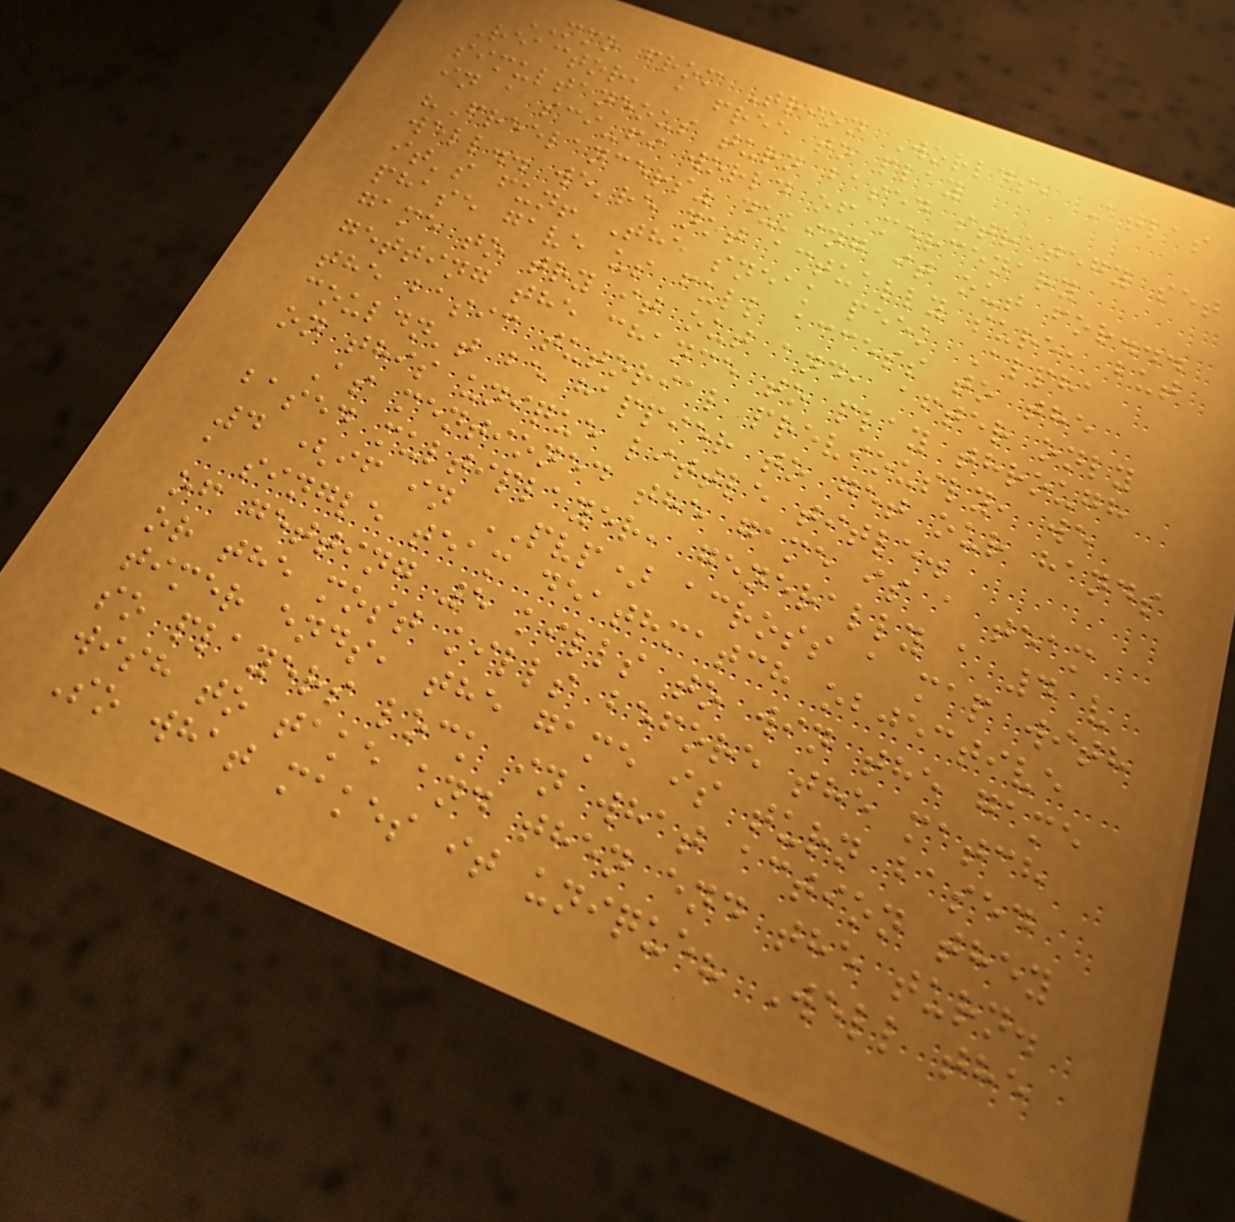MMO from Trion Worlds, Atlas
Reactor, a free to play
simultaneous turn based strategy set
in a sci-fi world of mercenary
"Freelancers" duking it out for...
well.. we're not actually sure, but
it's fun! The sneak peek Alpha
phase gave us full access to the
game to try it out and, after only
getting the chance to play through
the basic tutorial previously, we
couldn't be happier to get our hands
on this unique little title.
As mentioned the game is a team
based multiplayer, generally a 4 v
4 (if in PVP) across a map with
a single team deathmatch objective
of getting 5 kills to win the game
or the most kills before the match
timer ends, the game is turn based
so players lock in what action they
wish to take and then end the turn.
So what makes it unique? Well the
